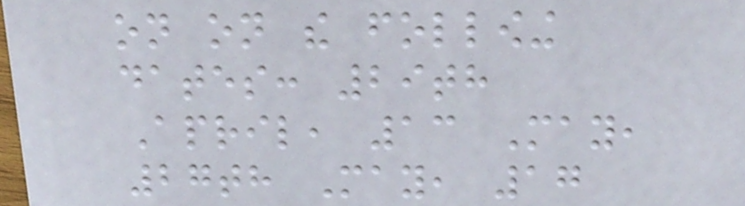on on the following
dates: 29th
April, 13 May,
27th May, 17
